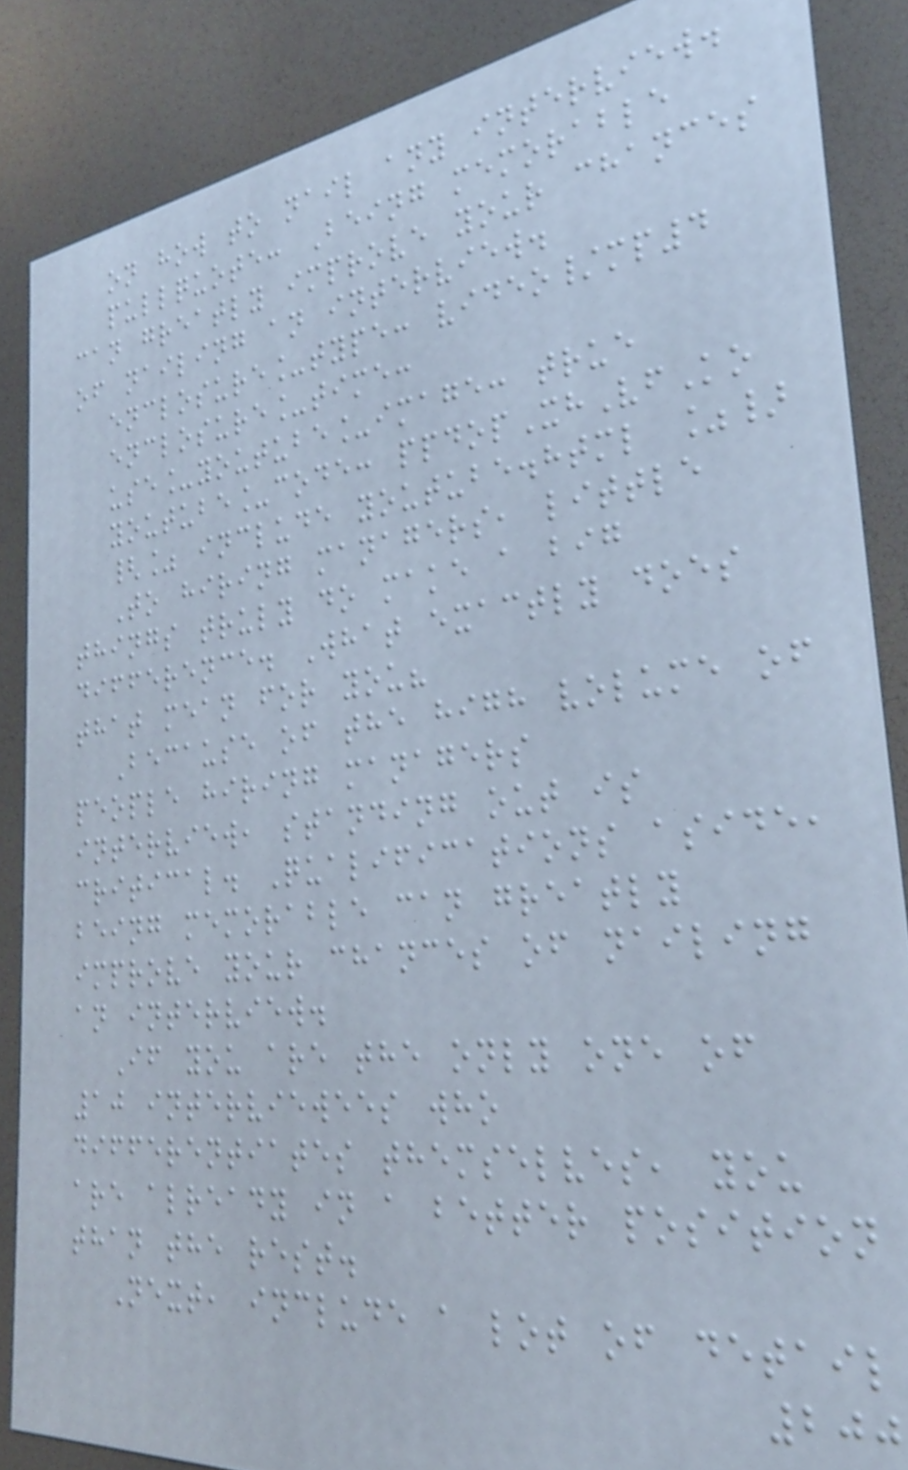on how to nail any interview.
pullquote: Being memorable
can greatly improve your chances
of nailing an interview.
enclosure_type: video/mp4
enclosure_time:
use_youtube_image: true
youtube_code: ppdopXhVfKo
{% include youtube.html %}
To hiring managers, little
things truly do make a big
difference. What exactly does
that mean for you?
Because of the high volume of
people hiring managers
interview, standing out is
critical. Qualifications aside,
being memorable can greatly
improve your chances of nailing
an interview.
If you are the only one of
10 interviewees who
differentiates themselves, you
are already in a better position
than the rest.
Next, include a lot of detail
200
